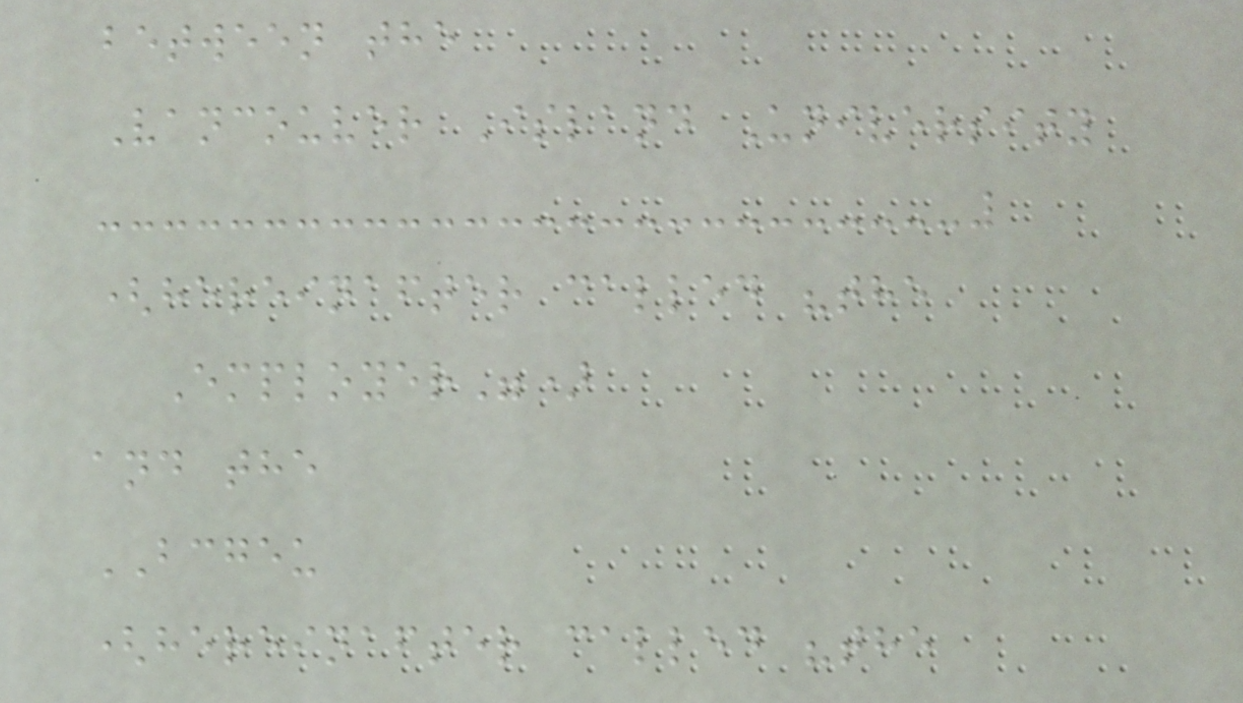between the
Vancouver Island University
(hereinafter called "the
Employer")
and the
BCGEU
(hereinafter called "the
